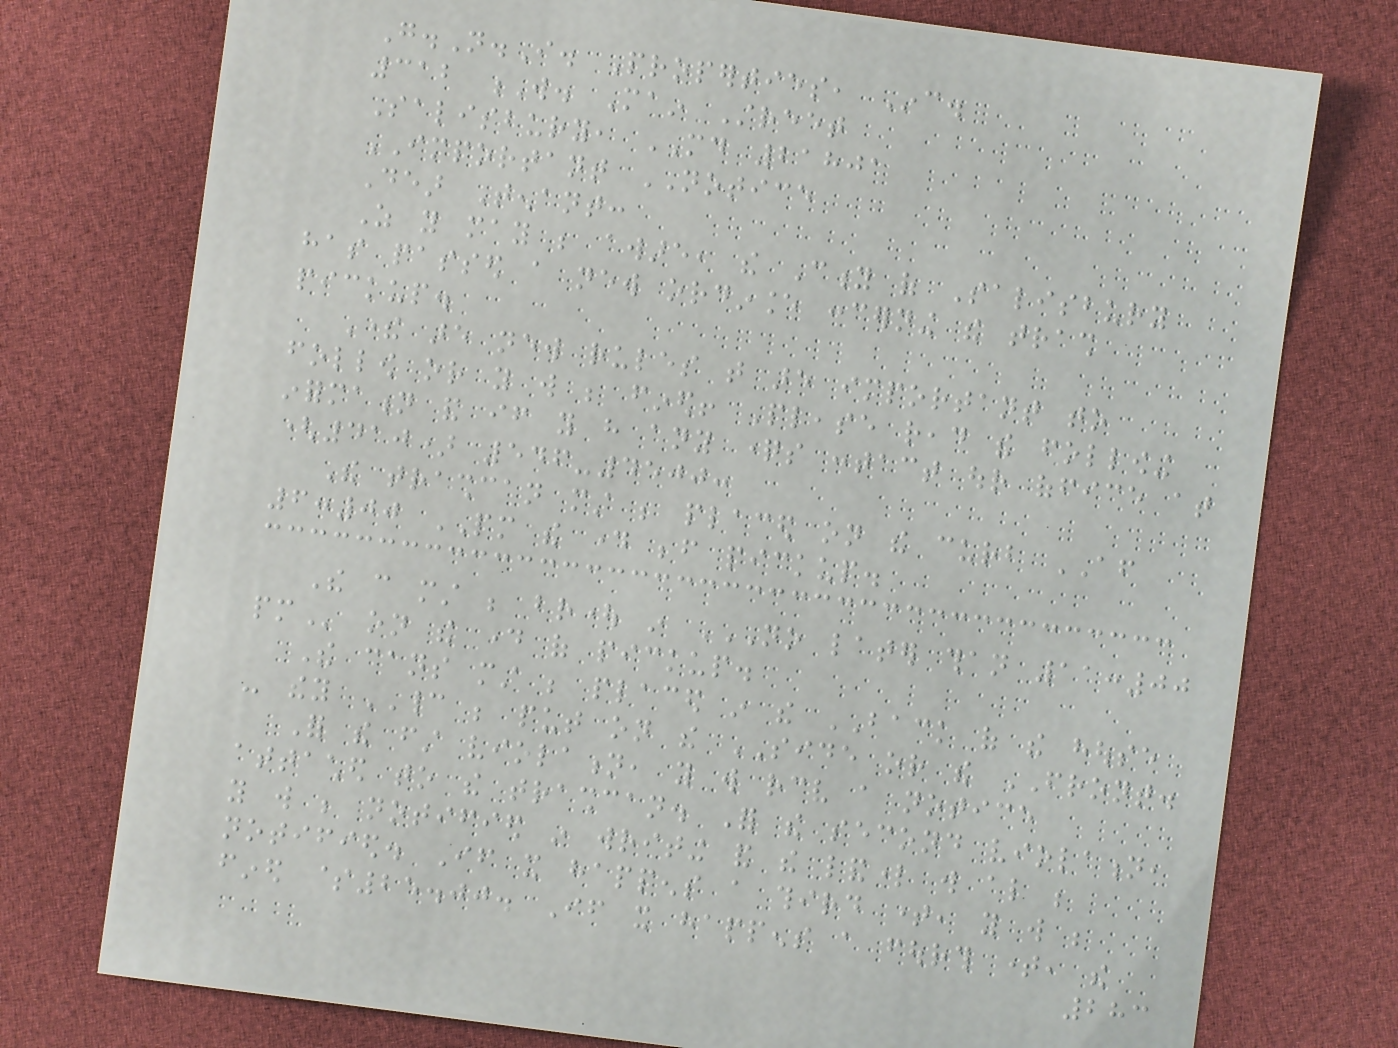G.N.I. Properties, Inc.
312 W. Main Street
Salisbury, MD 21801
IMPORTANT NOTICE
Dear Tenant:
As you may be aware, the City of Salisbury
has passed a new ordinance concerning the trash
pickup.
There are new rules that are important to
follow or you will be fined! Please read the following
information and if you have any questions contact our office at
(410) 546-4500:
The trashcan must be placed on the curb AFTER
6:00 PM the day before pickup.
The can must be brought in NO LATER THAN 11:00
PM on the day of pickup.
The cans must be placed in the BACK of the house
- they CANNOT be put on the SIDE or the FRONT.
For the first violation, you will receive a notice
attached to the trashcan. For the second violation,
you will be notified in writing and the landlord will also be
notified. If it happens a third time, you will be
fined $25.00. If it happens a fourth time, the
283
